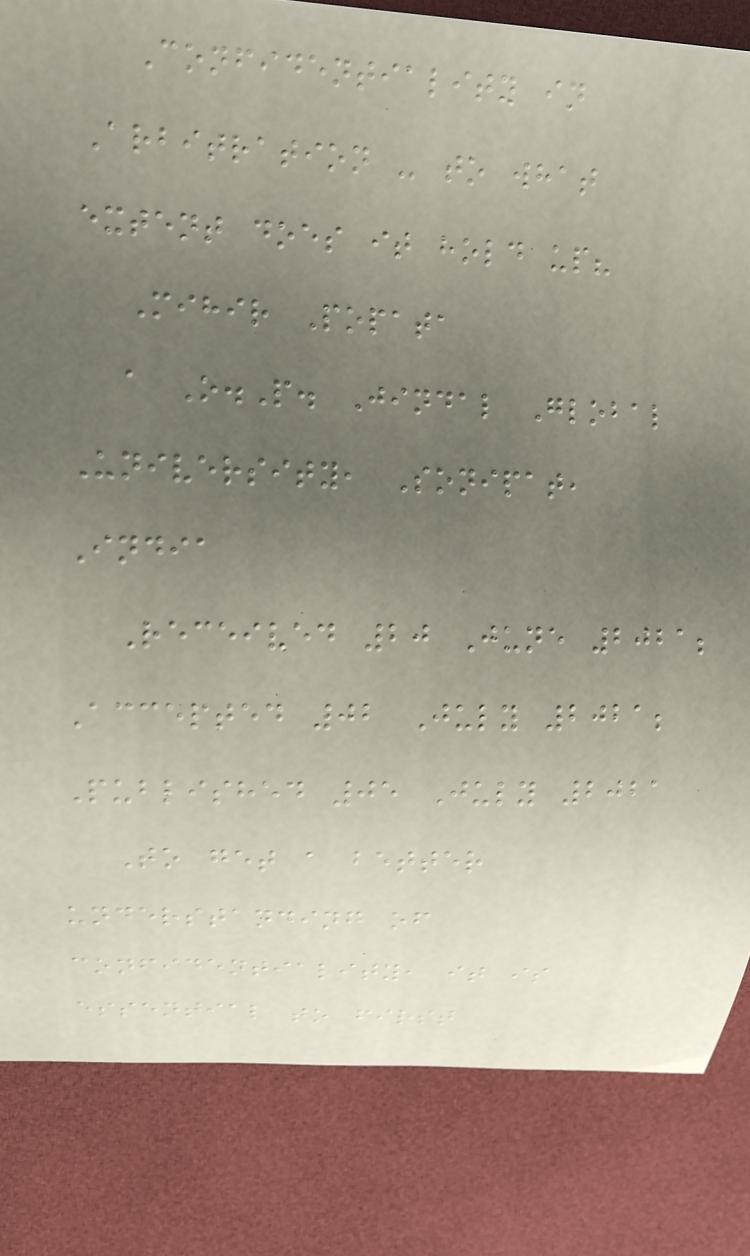Confidentiality in
Arbitration - to what
extent does it hold up?
Mihir Popata
a O.P. Jindal Global
University, Sonipat,
India
Received 20 June 2021;
Accepted 02 July 2021;
Published 05 July 2021
To get a better
understanding of
confidentiality, it is
essential to first
